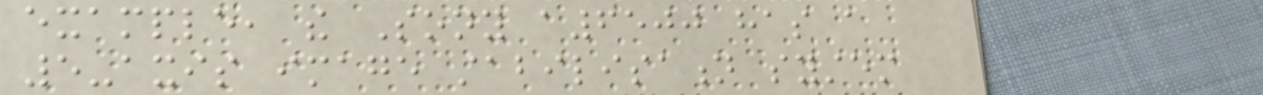example, the Sony a6500 has a
5-axis image stabilisation system
